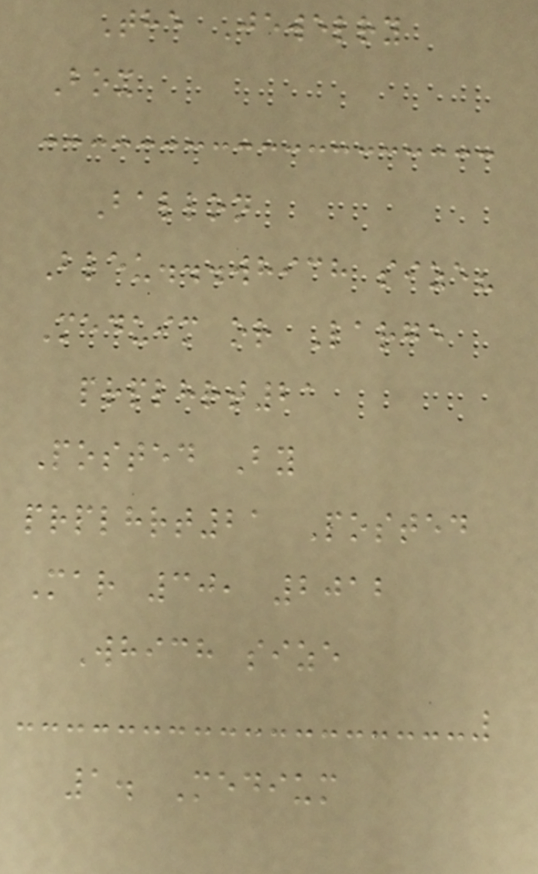The Jewelry
Box
Ballon
Bleu...which size?
Meduim or Large
prplhrt21
Posted By
prplhrt21 Posted
Mar 30, 2012
Which size
1. Medium
